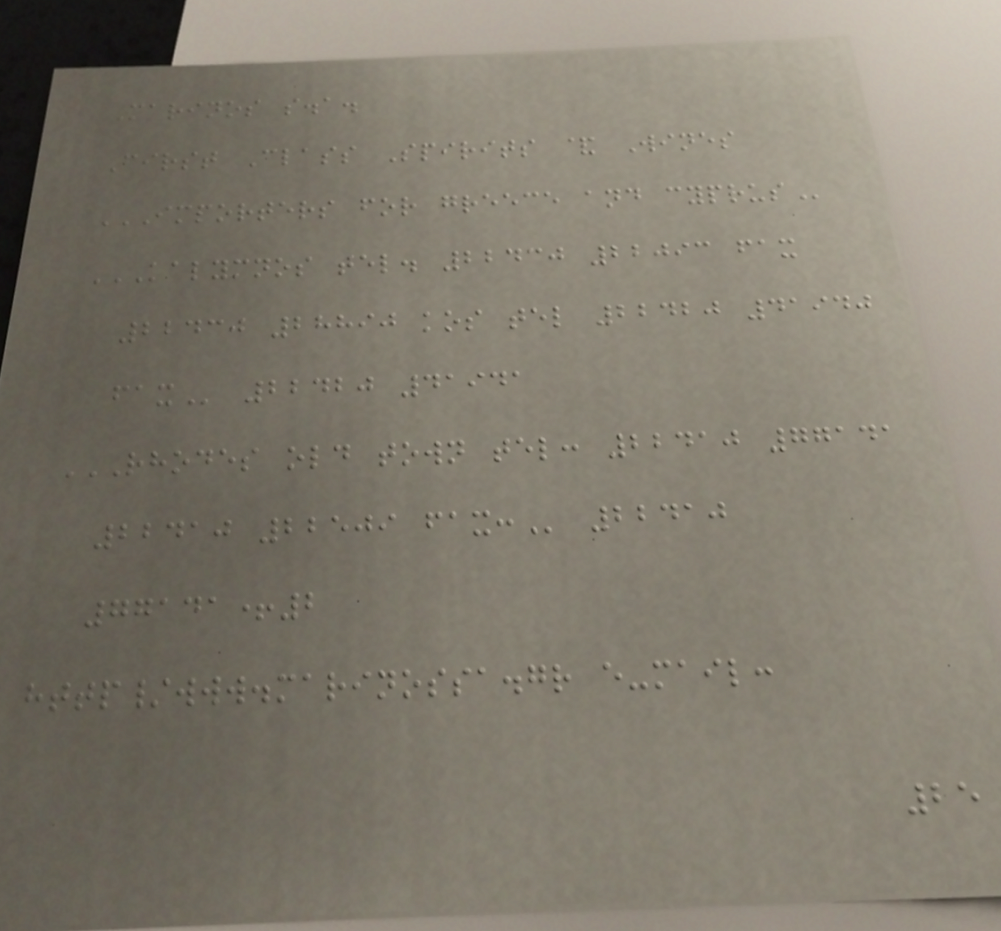Marinos s.a.
First Class Spirits & Wines
IMPORTERS FOR GREECE AND CYPRUS
KALYMNOS TEL. 22430 22093 FAX
22430 28890 KOS TEL 22420 41940
FAX 22420 41941
RHODES OLD TOWN TEL: 22410 77141
22410 22509 FAX: 22410
77141+2
http/www.marinossa.gr e-mail:
25
